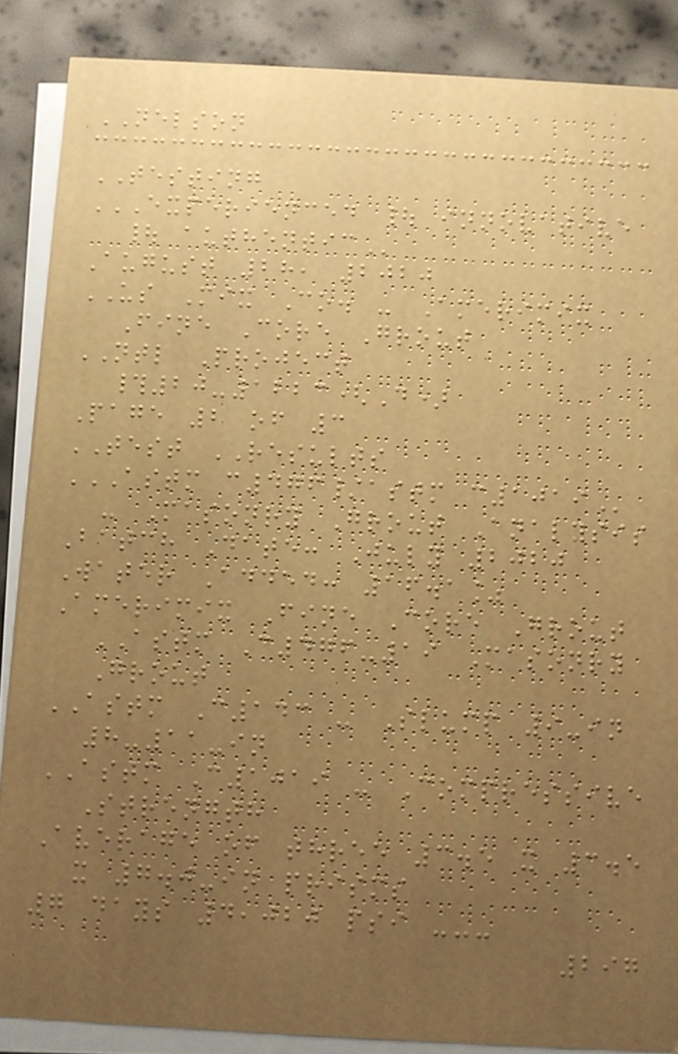NELSON
TESTING
EXPERIENCED | INNOVATIVE
| AUTHENTIC
August 28, 2020
US Mix Co. - Amerimix
Fine Core Grout
NTL Project
#20-1223(D)
Page 2 of 3
TEST RESULTS
ASTM C476/ASTM C1019
- Masonry Grout Analysis
Batch Date: July 2020
Water Added: 16.1%
Amerimix Fine Core Grout
ASTM C476-19 Masonry
Grout
ASTM C143 - Slump 9-in
8-11-in
ASTM C1019 - Compressive
Strength
Average of three 3.5 x 3.5
x 7.0-in prisms
7 days 4,020 psi ---
297
